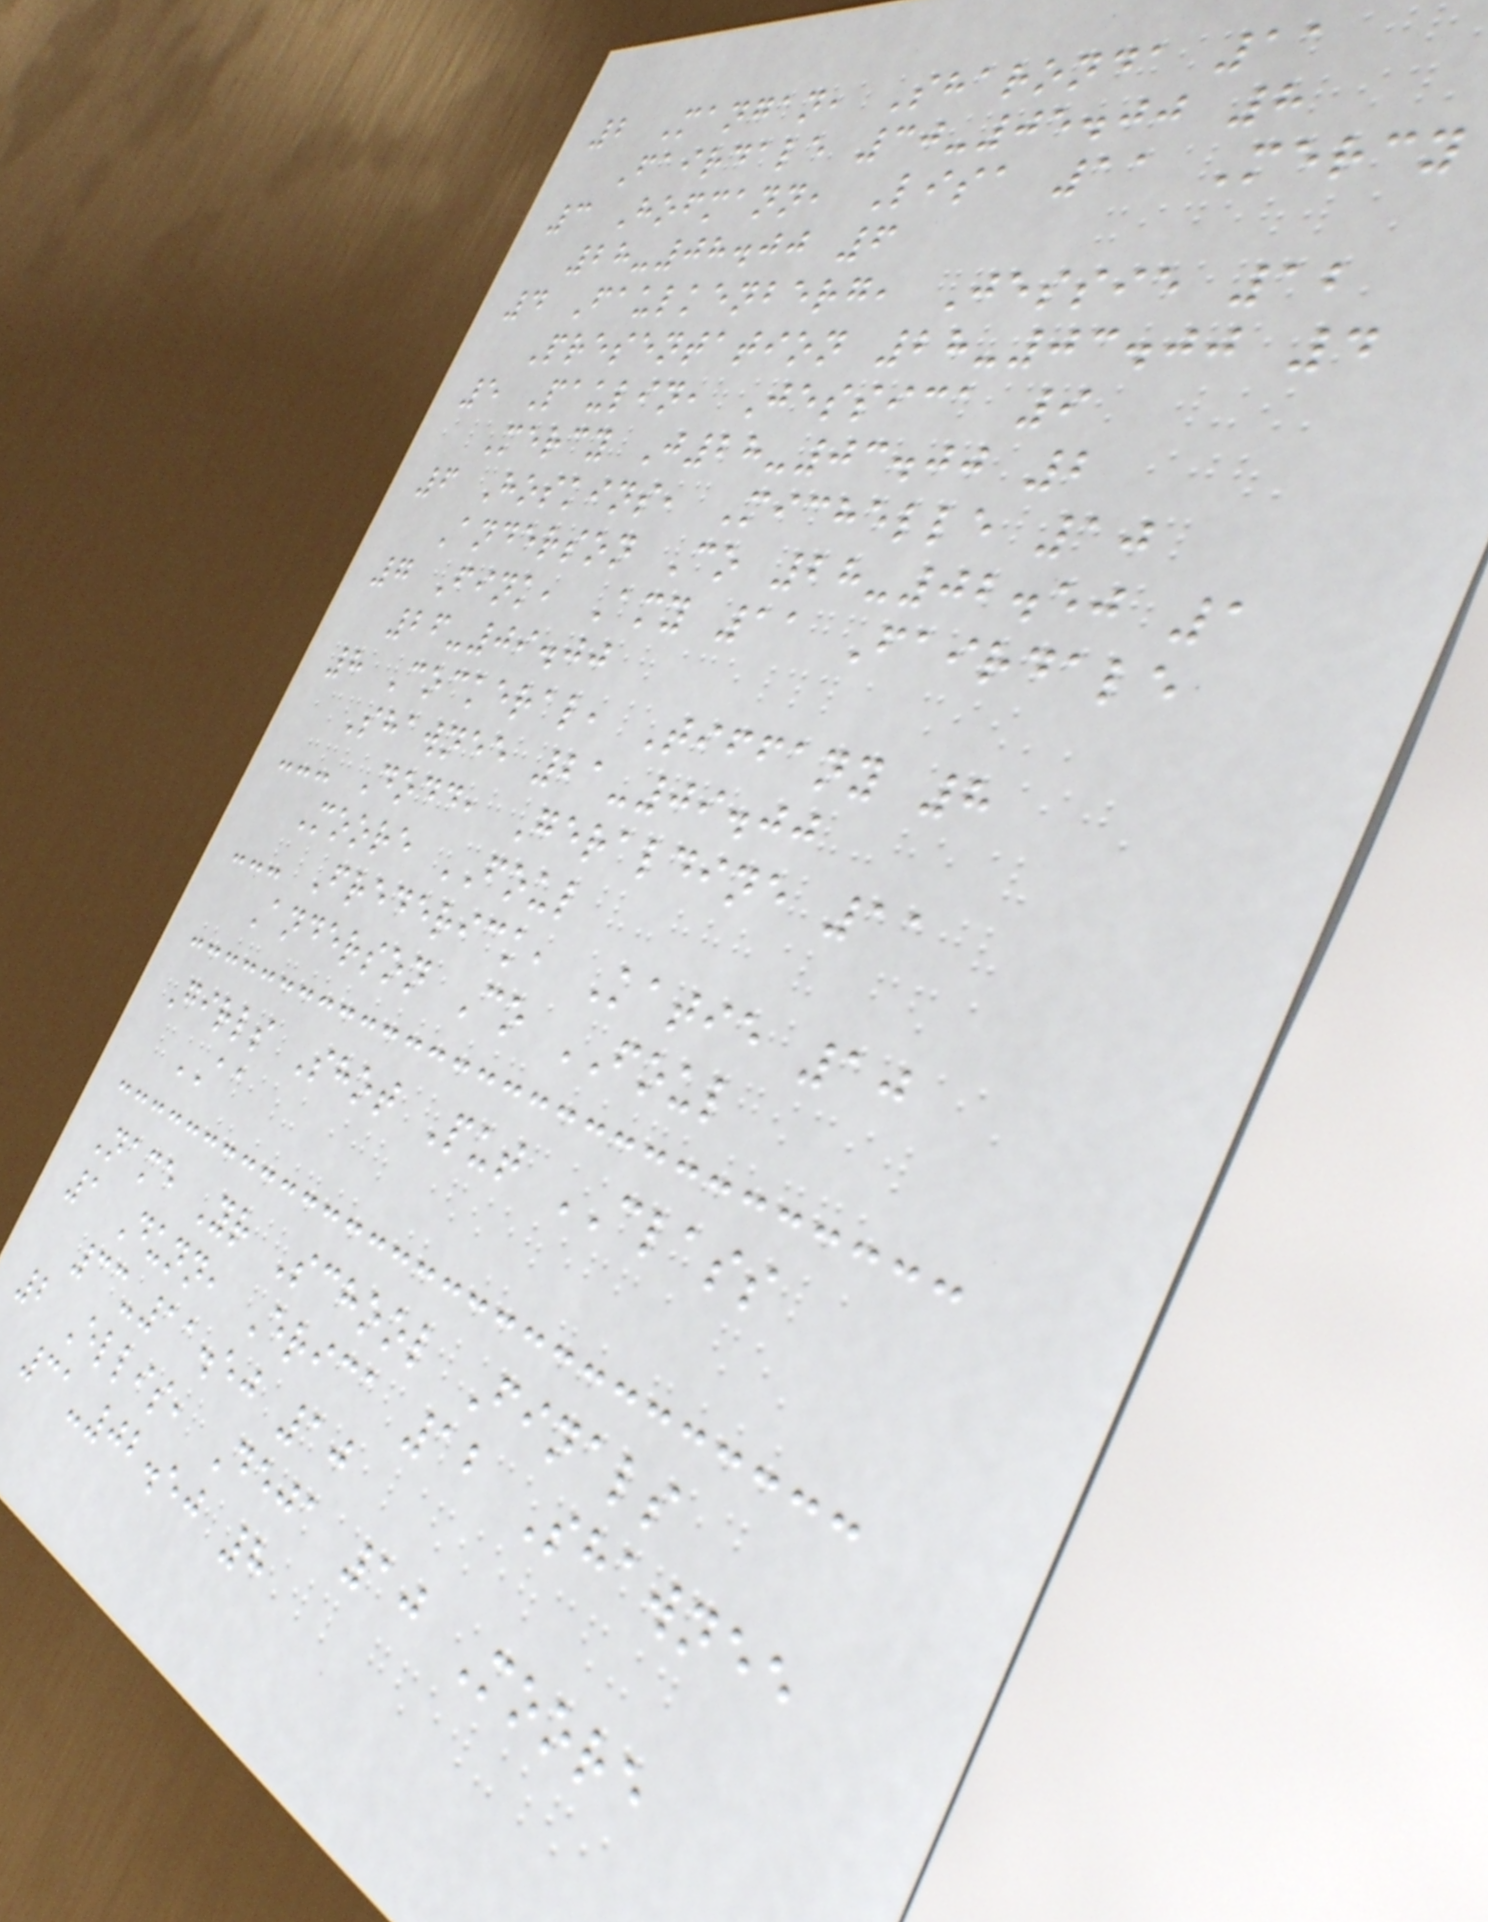2 Mangan, Sharonda 11
Fairdale 30-05.00 8
3 Hofmann, Lisa 11 Mercy
28-08.00 6
4 Faulkenberg, Jessie 12
Presentation 28-03.00 4
5 Paulin, Jessica 9
Mercy J28-03.00 2
6 Hoskins, Michelle 10
Anderson Co 28-02.50 1
7 Fink, Amy 11 Fairdale
26-09.00
8 Cockeral, Tiffany 8
Shawnee 21-09.00
--- Dodd, Geraldine 11
Moore FOUL
--- Frederick, Katie 10
Anderson Co FOUL
Girls Shot Put CLASS
AA
Name Yr School Finals
1 Dunn, Erica 12 Shawnee
33-11.50 10
2 Ellis, Deja 10 Moore
31-02.50 8
